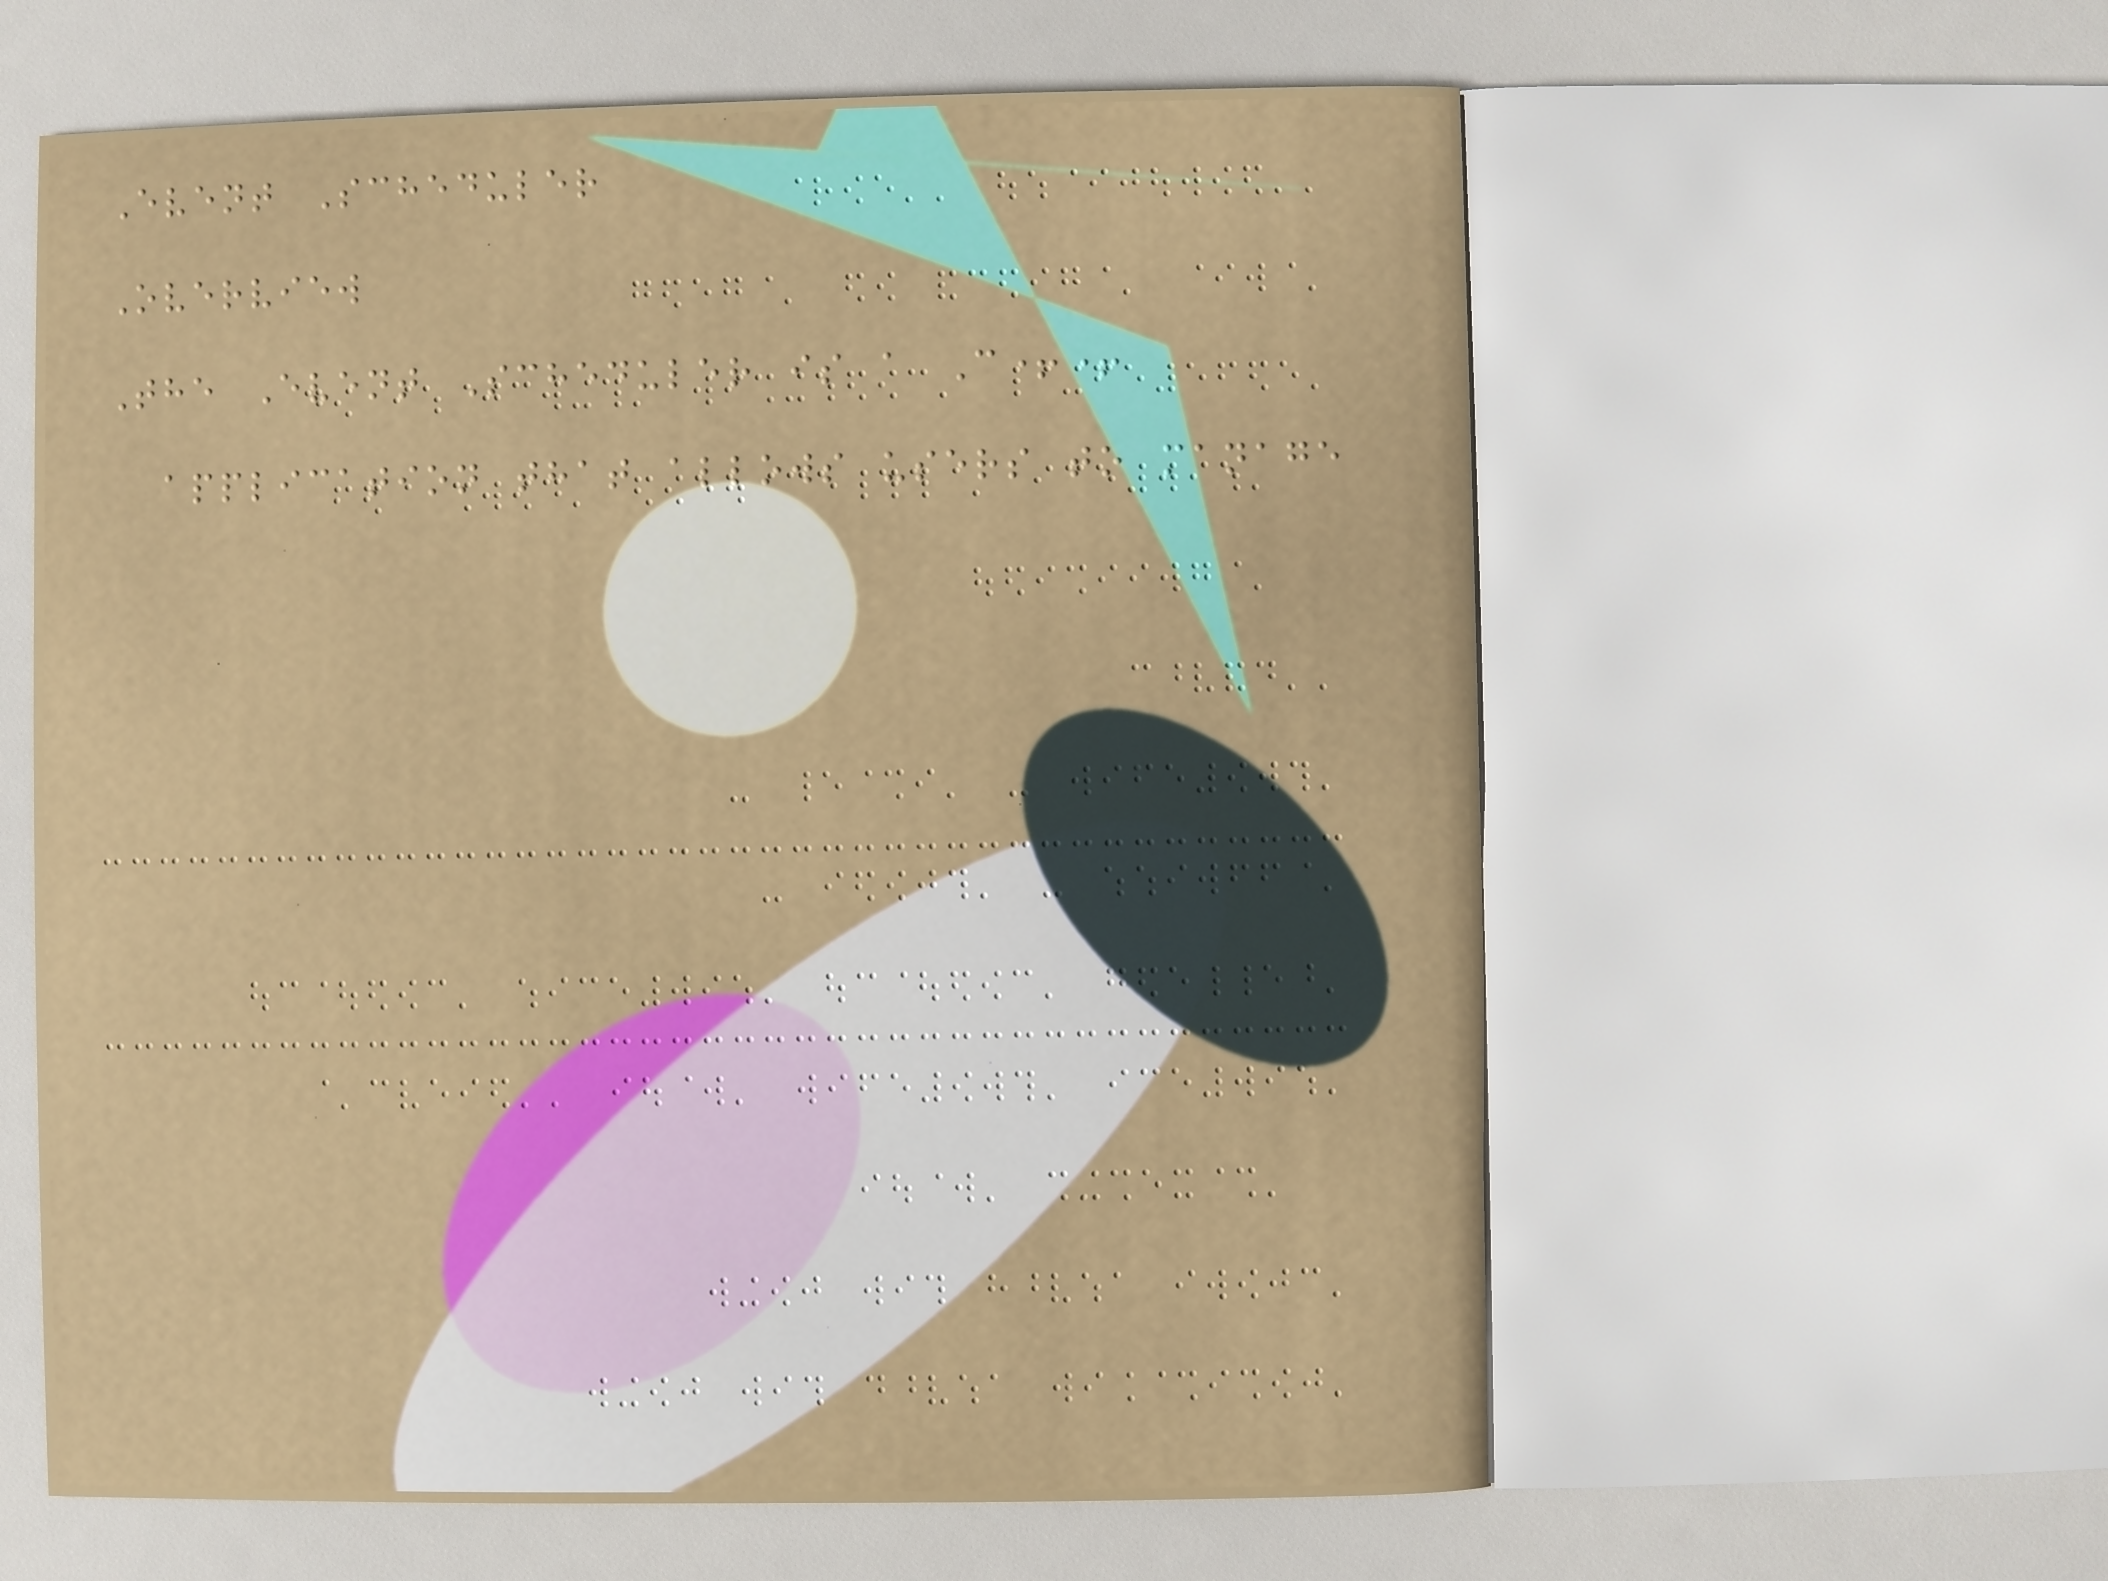Event Scheduler
Overview
The Event Scheduler is a C++
application that allows users to manage
